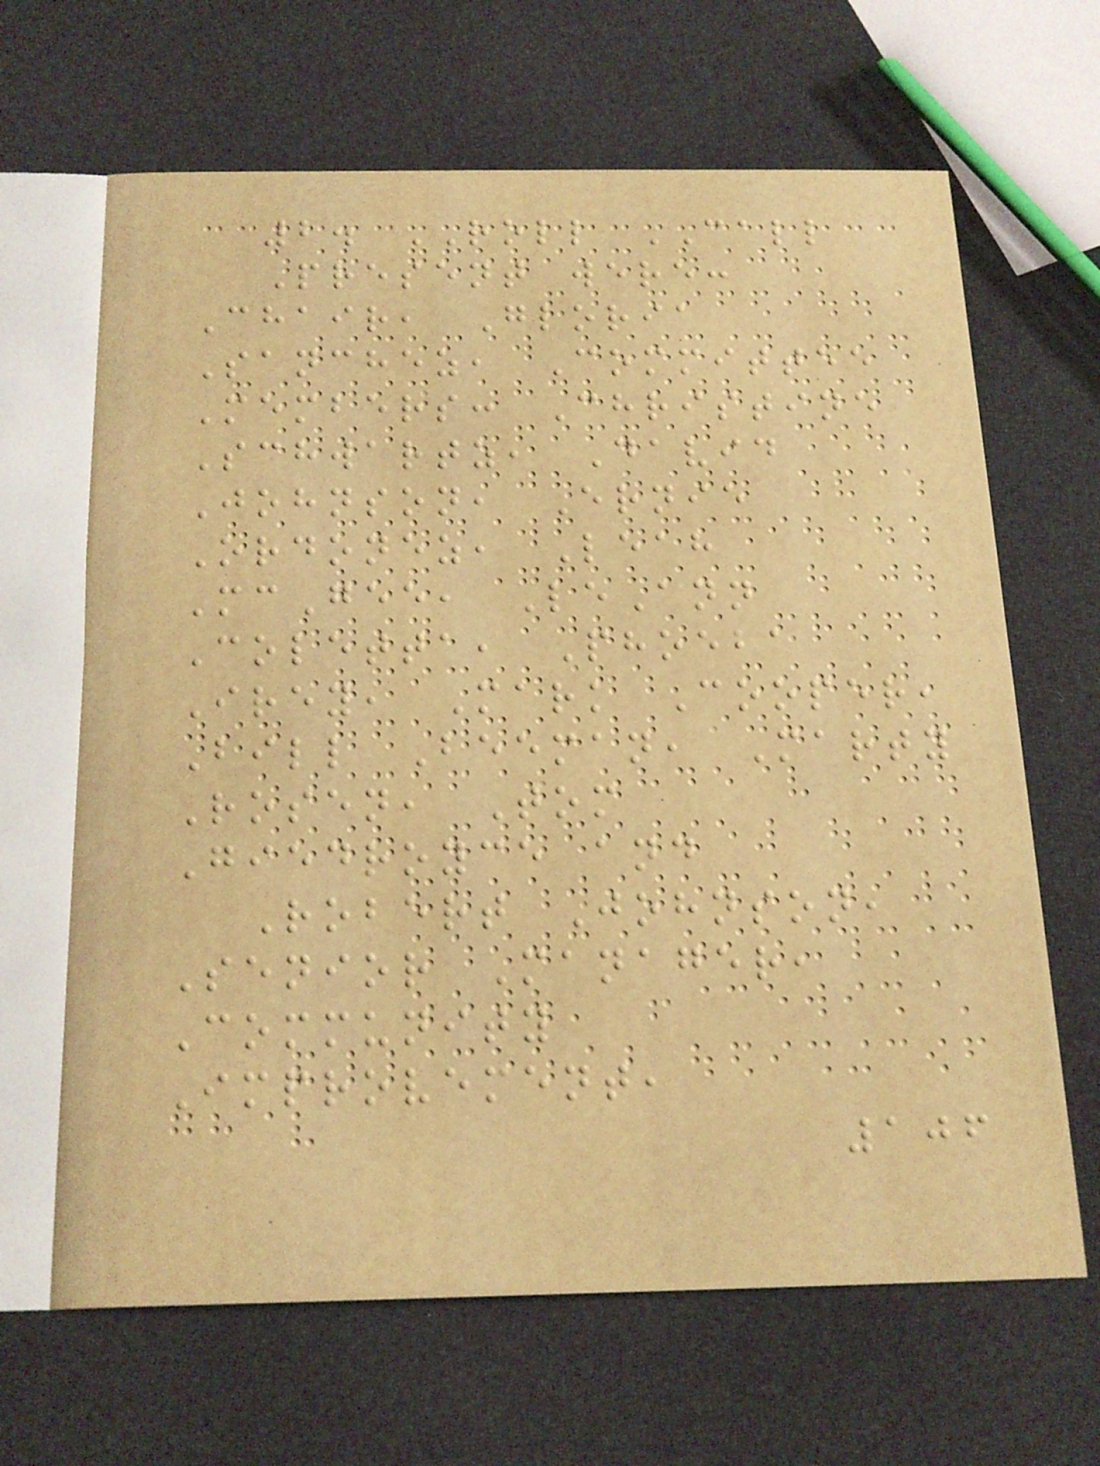2. ROLL CALL
Present were:
Chair, Gloria
Sanchez, Committee
Members: Christine
Schwartz, David
Johnson, Ernie
Ordonez, Leah
McGee, LeAnn
Coletta, Phoeba
Irey, Mark Cooper,
Bill Beeman, Marty
Rosen, Tom
Giedroyce and
Robert Johnson,
Senior Manager,
Community
Improvement,
106
